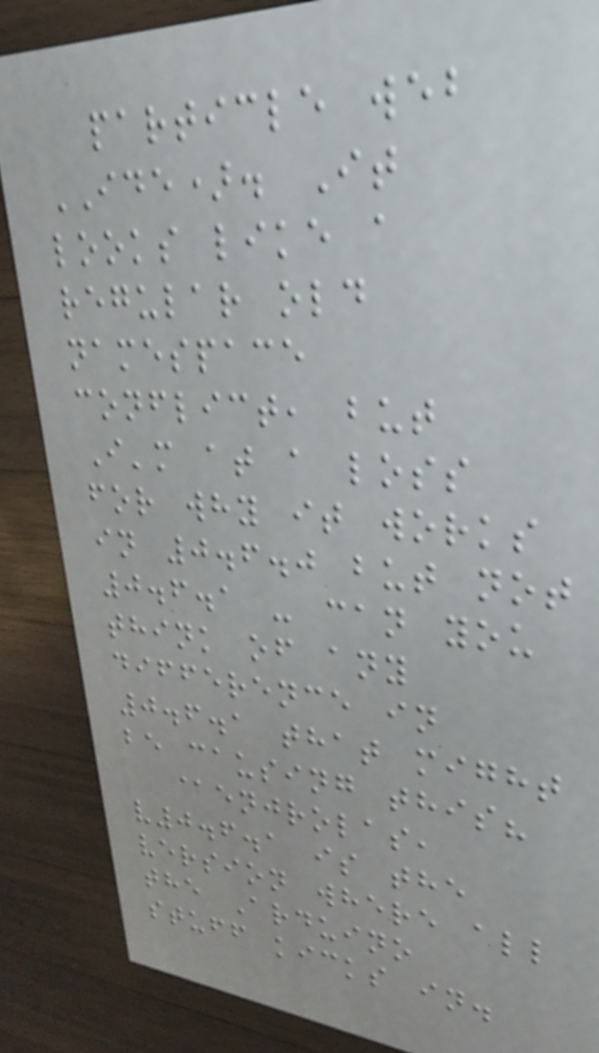particle web
IDE). It
looks like a
regular old
namespace
conflict, but
I'm at a loss
for why it works
in 0.6.0 but not
0.6.1 - can you
think of any
difference in
0.6.1 that might
be causing this?
@enjrolas,
v0.6.1 is the
version where all
the Arduino
stuff kicks in.
